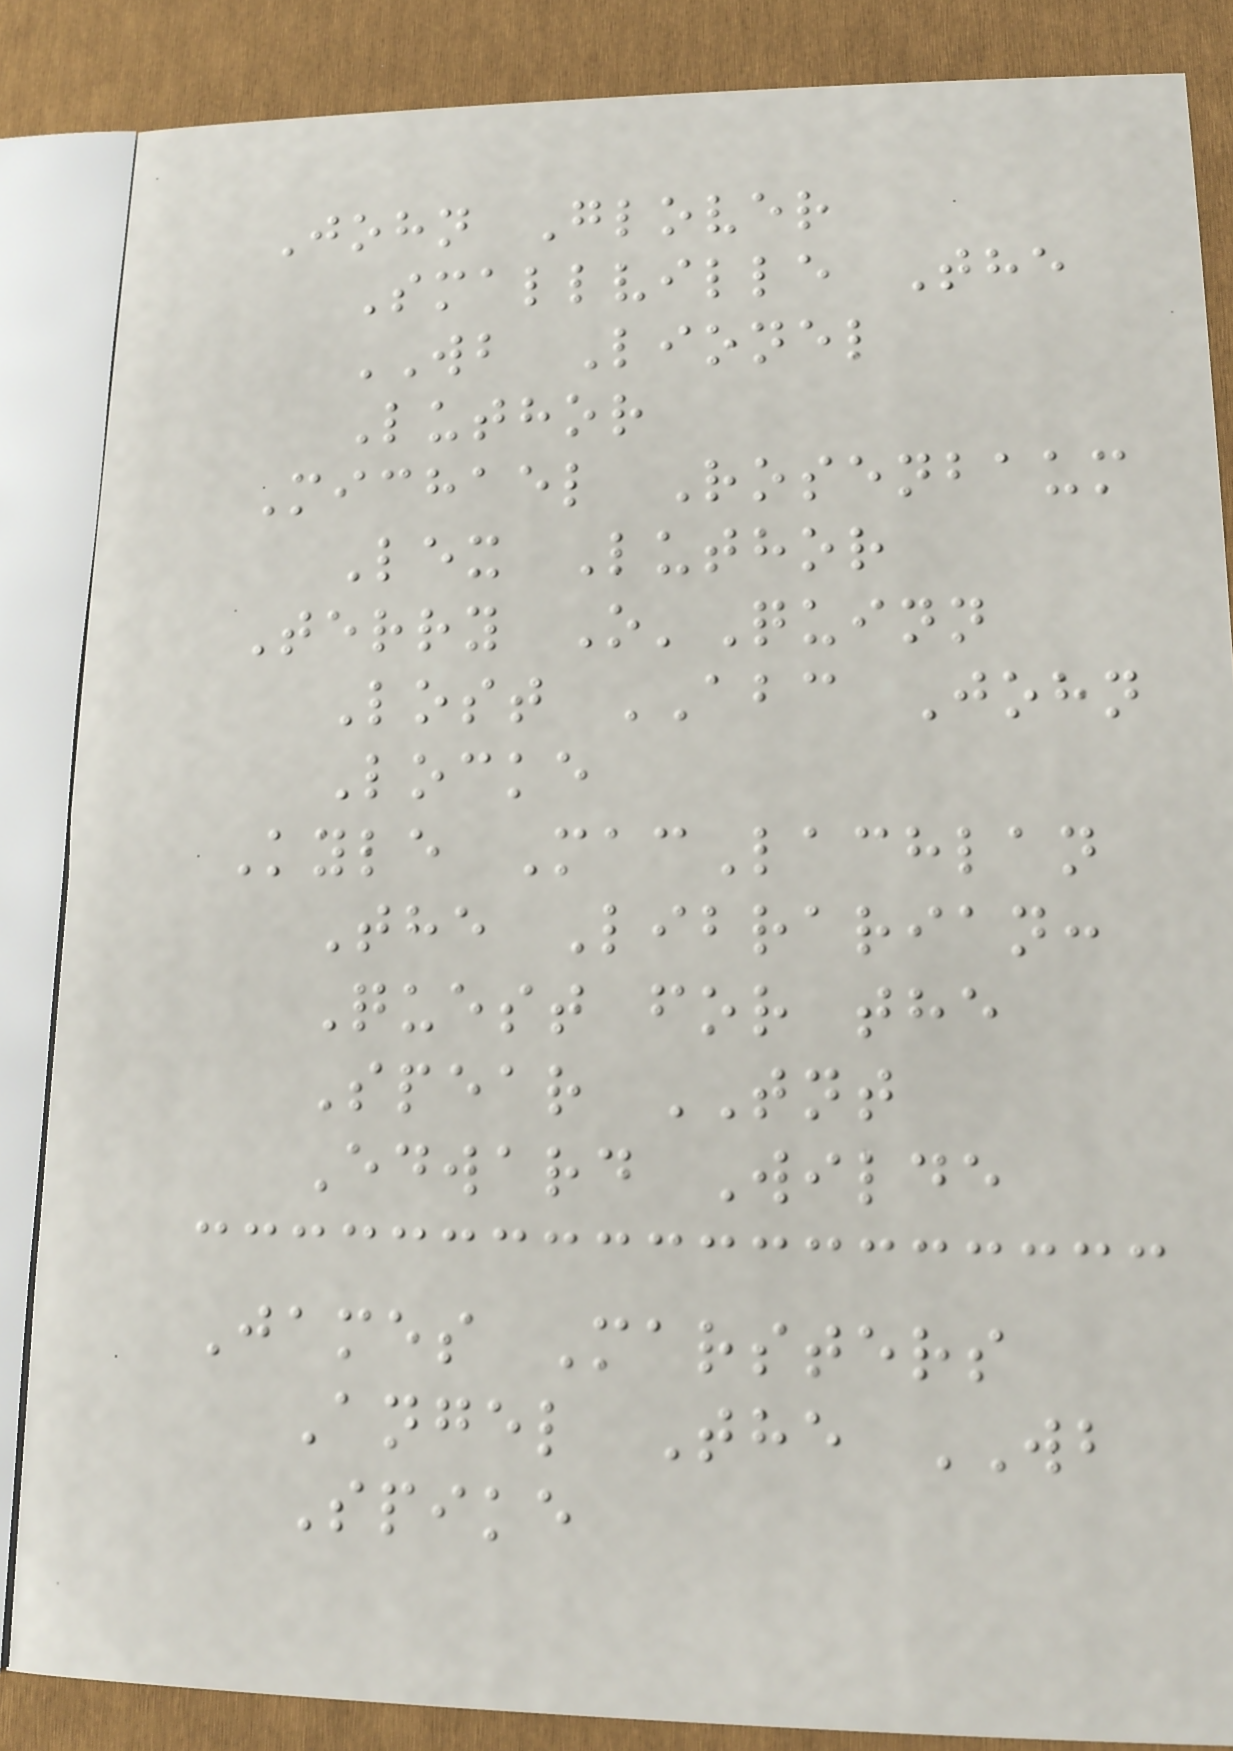John Glover
Smallville The
WB Lionel
Luthor
Michael Rosenbaum
Lex Luthor
Terry O'Quinn
Lost ABC John
Locke
Kyle MacLachlan
The Librarian:
Quest for the
Spear TNT
Edward Wilde
James Marsters
Angel The WB
Spike
